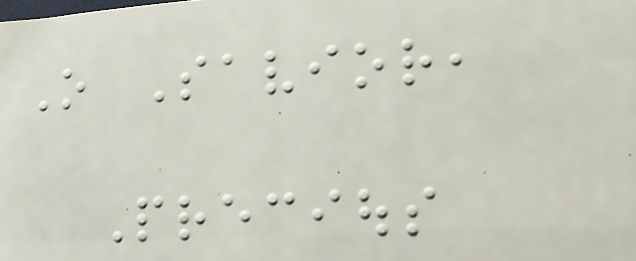O Savior,
Precious
